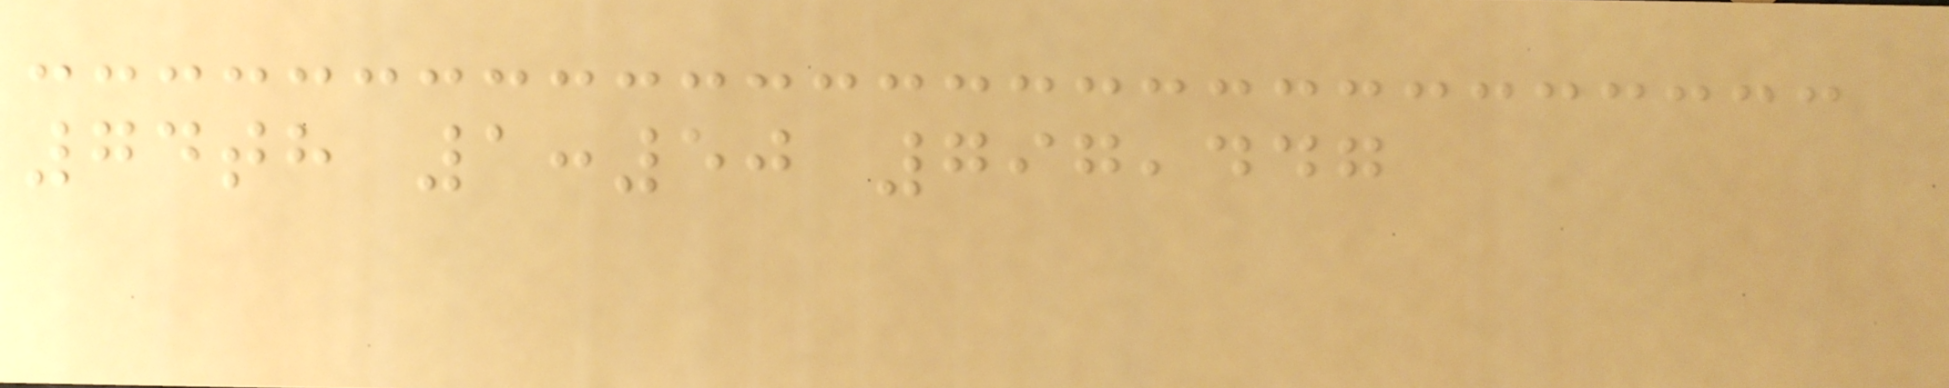74th 1:50 797,447
